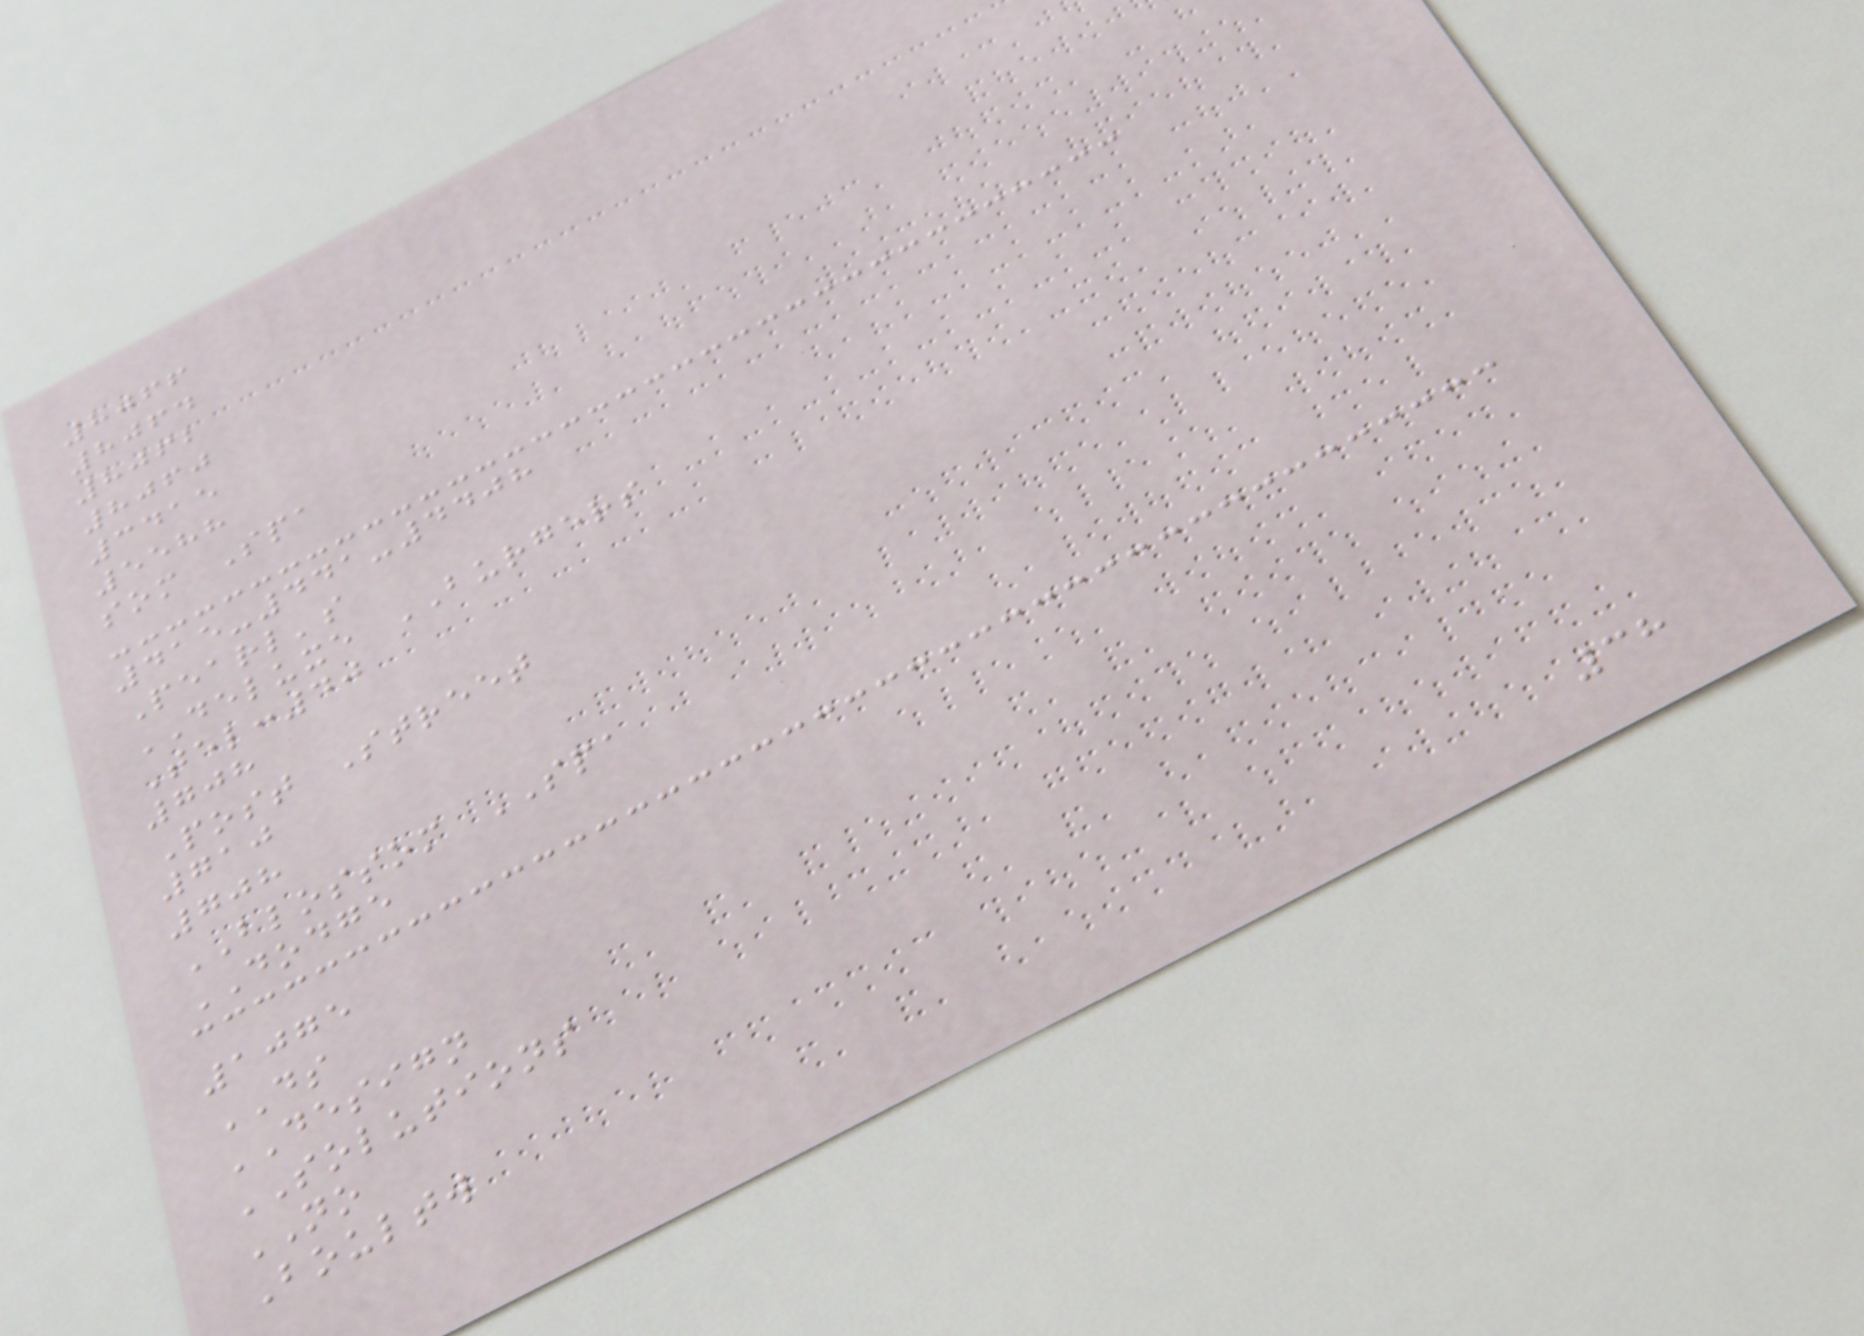8066
8064
8062
8060
3415
5588
som Spa
415-441-4408
Pearl's
DELUXE BURGERS
Tel:40
708
Post Street
710
708
BLOSSOM SPA
DODGE
1075
DS
DESIGN
SOLUTIONS
NO
Boultw
38
